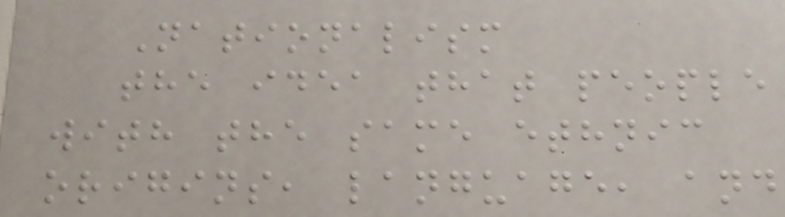Nationalism
the idea that people
with the same ethnic
origins, language, and
